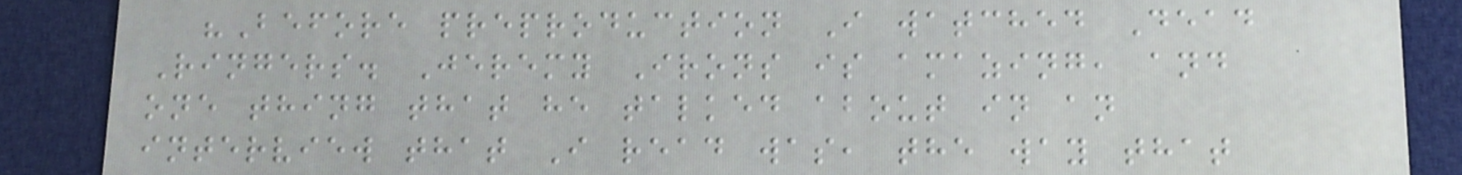"Before preproduction I watched Dead
Ringers. Jeremy Irons is amazing, and
one thing that he talked about in an
interview that I read was, the way that
